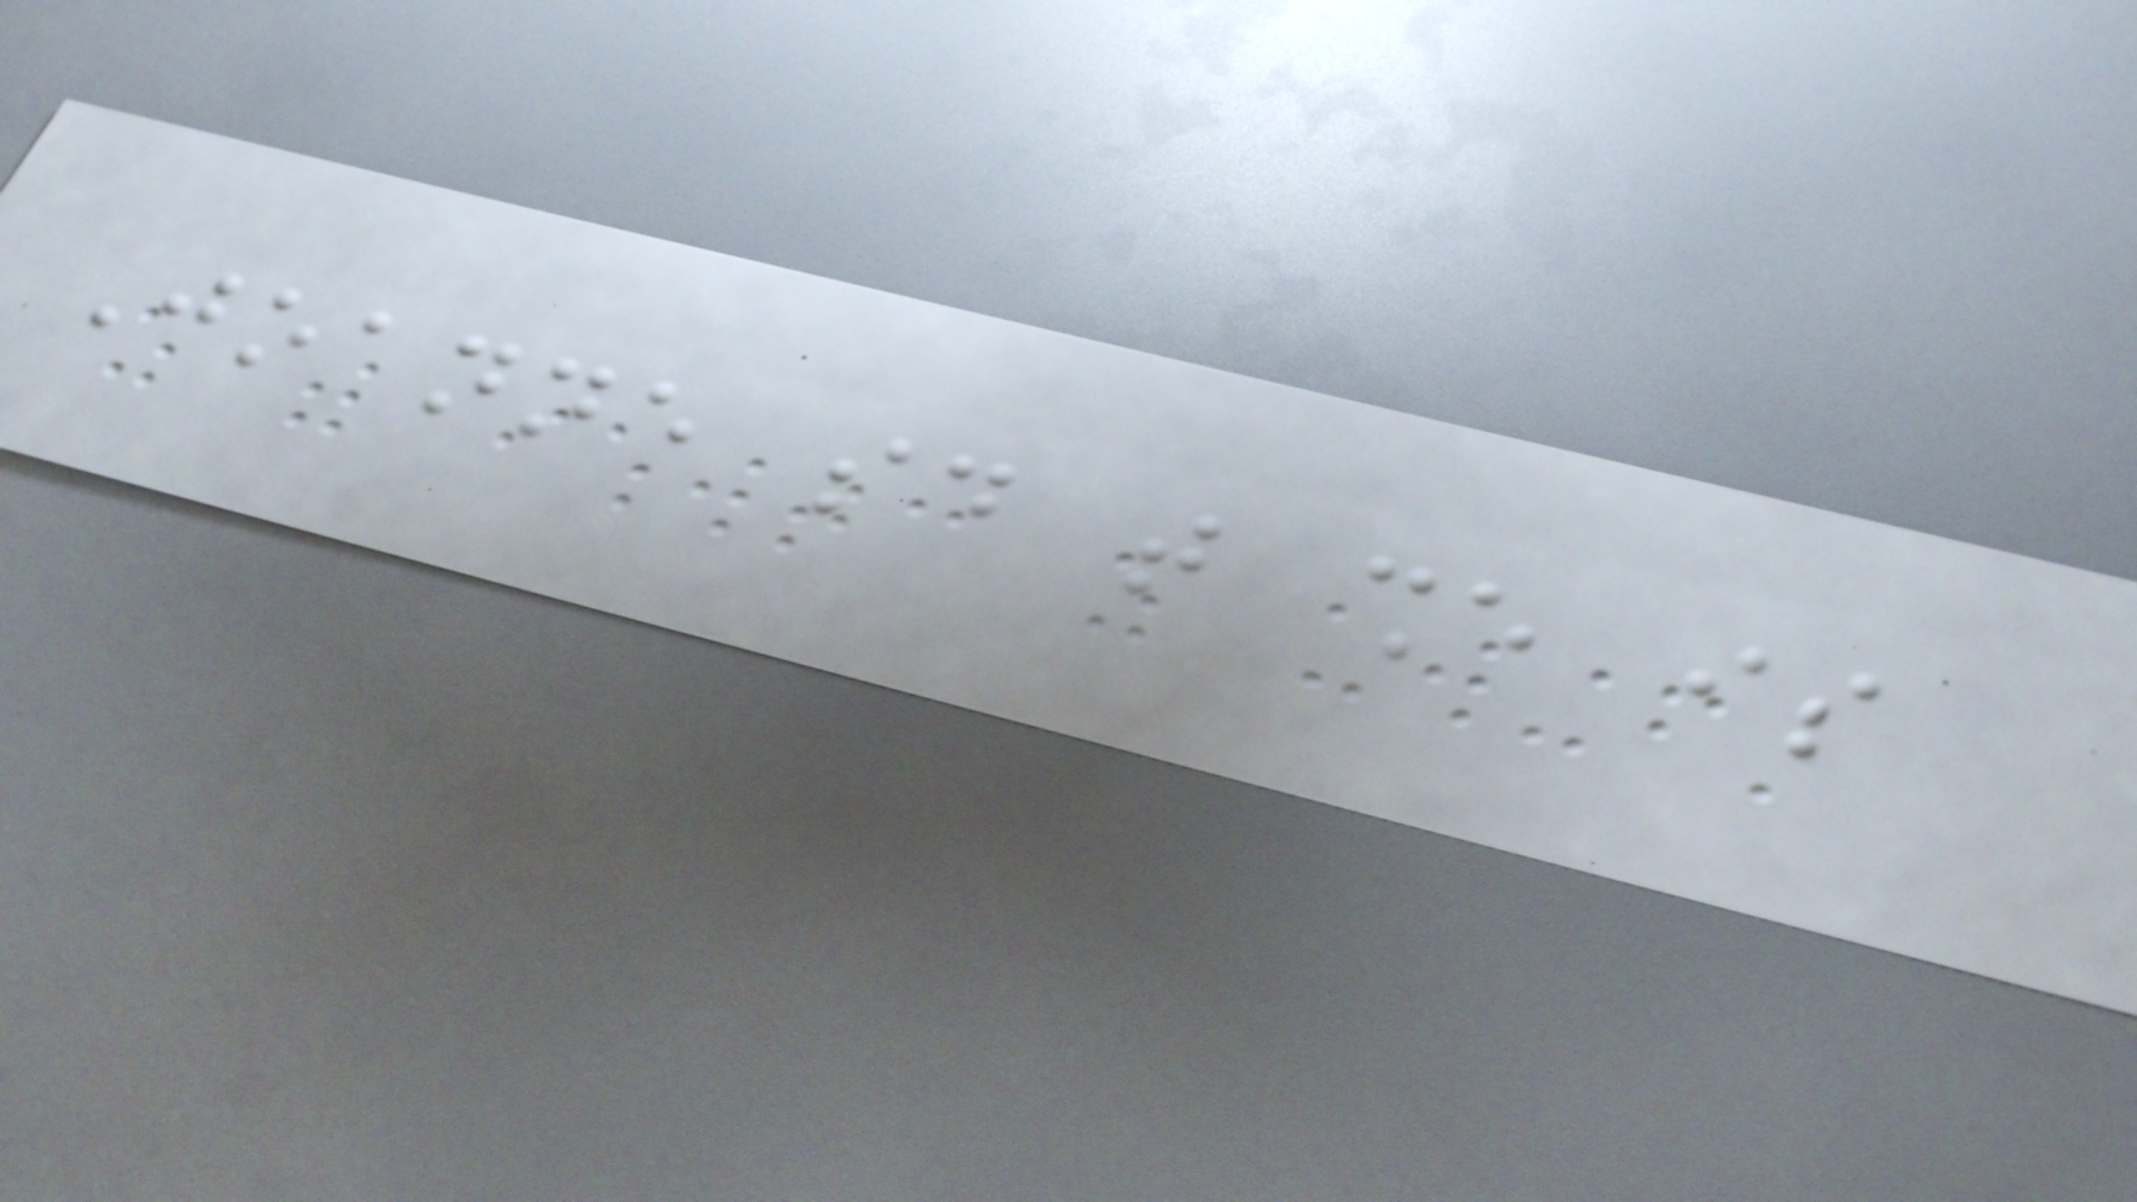Joanne said that she is
